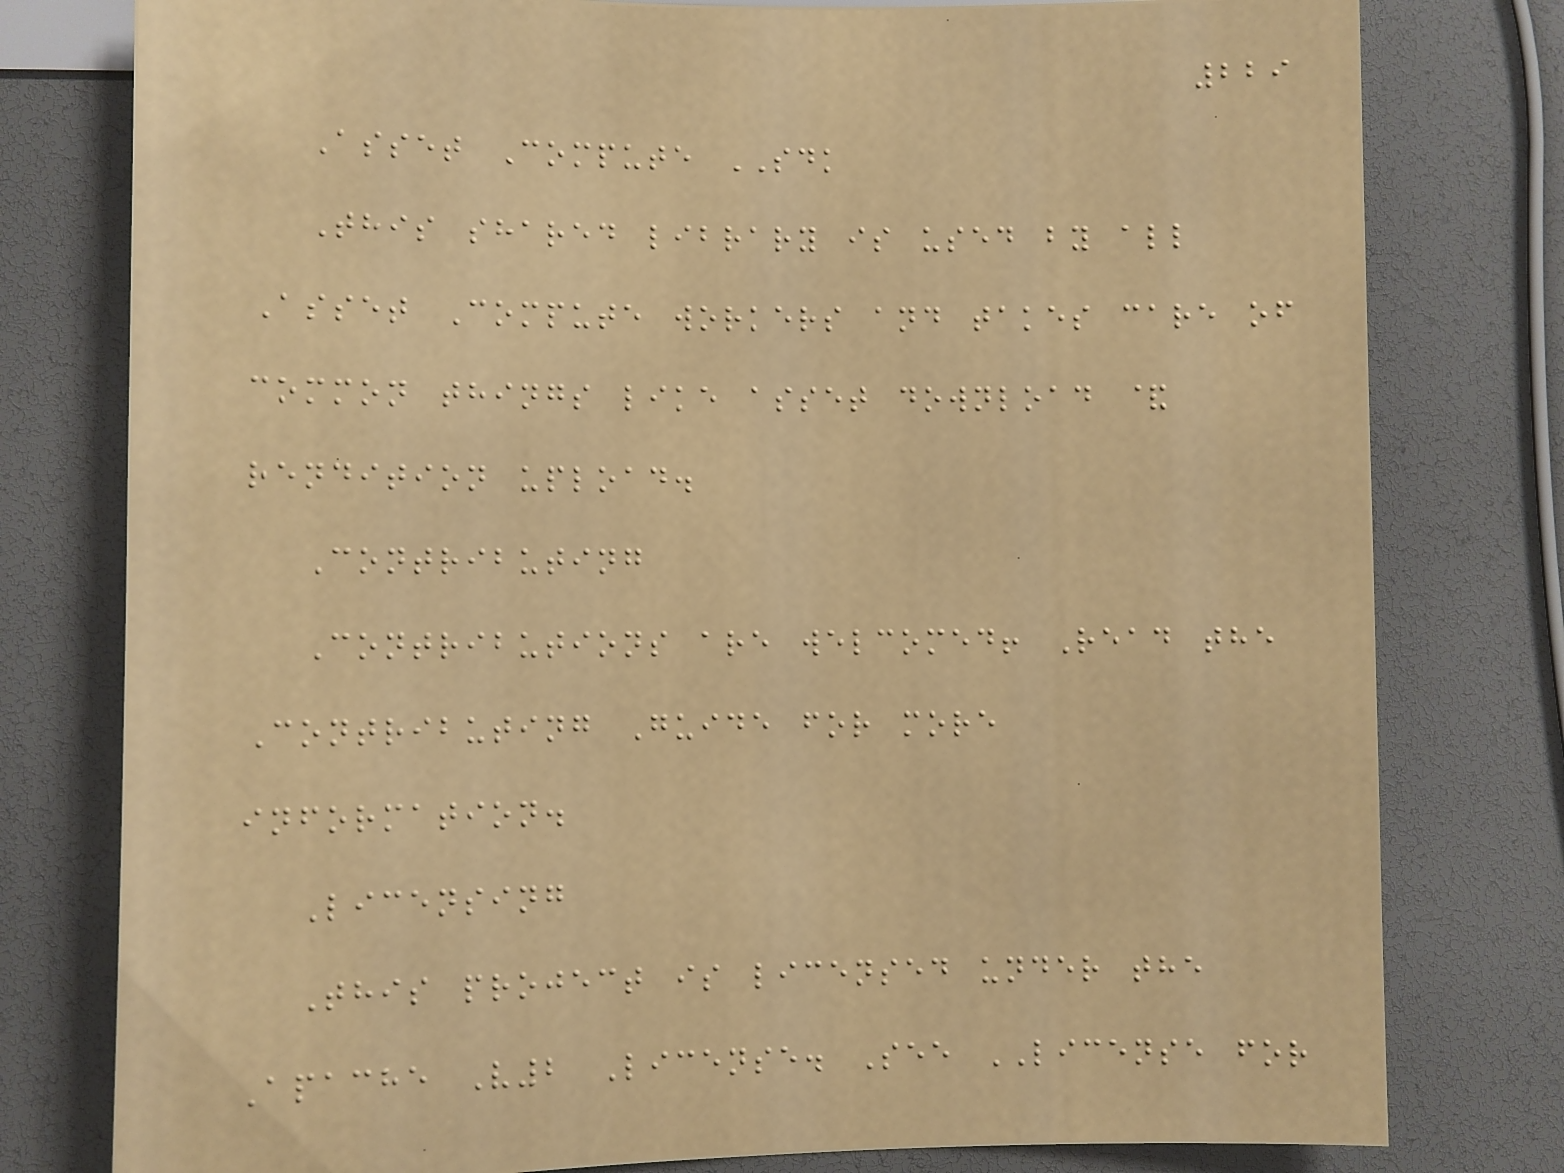229
Asset Compute SDK
This shared library is used by all
Asset Compute workers and takes care of
common things like asset download &
rendition upload.
Contributing
Contributions are welcomed! Read the
Contributing Guide for more
information.
Licensing
This project is licensed under the
Apache V2 License. See LICENSE for
